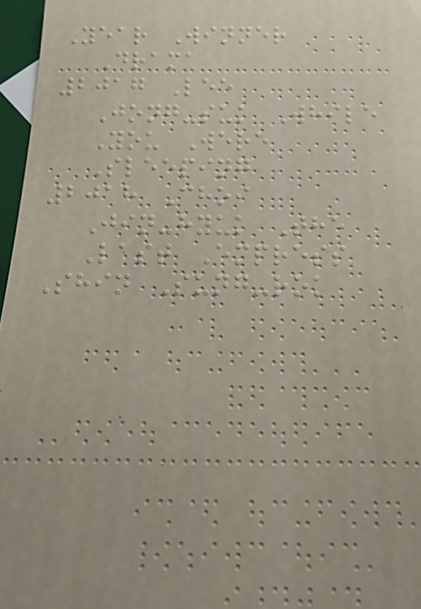Year Winner
Drama
2017 Lee
Jong-suk While
You Were
Sleeping
2018 Choi
Jin-hyuk The
Last Empress
Shin Sung-rok
